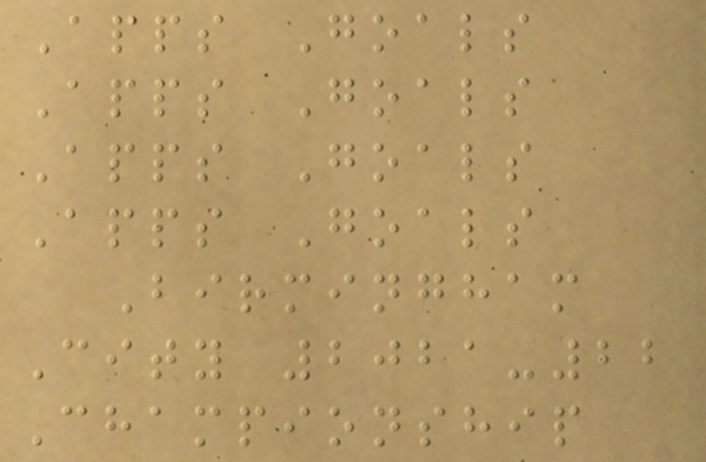Apps Goals
Apps Goals
Apps Goals
Apps Goals
Birmingham
City 2021-22
Championship
